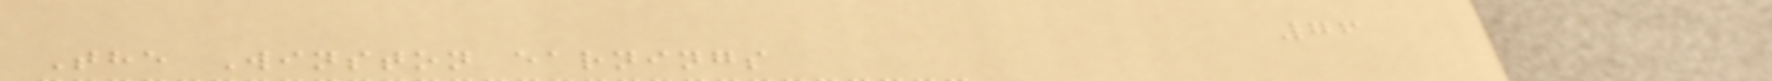76
The Winston earnings
